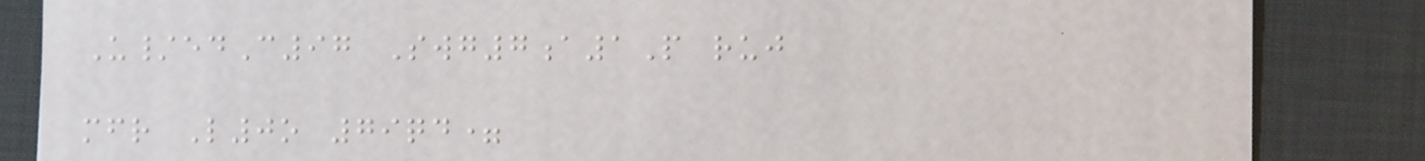U/edC97 Swg7a1P ruj
mfr L0o 79qd=
